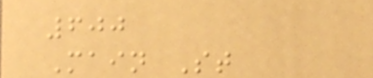600
Main St
